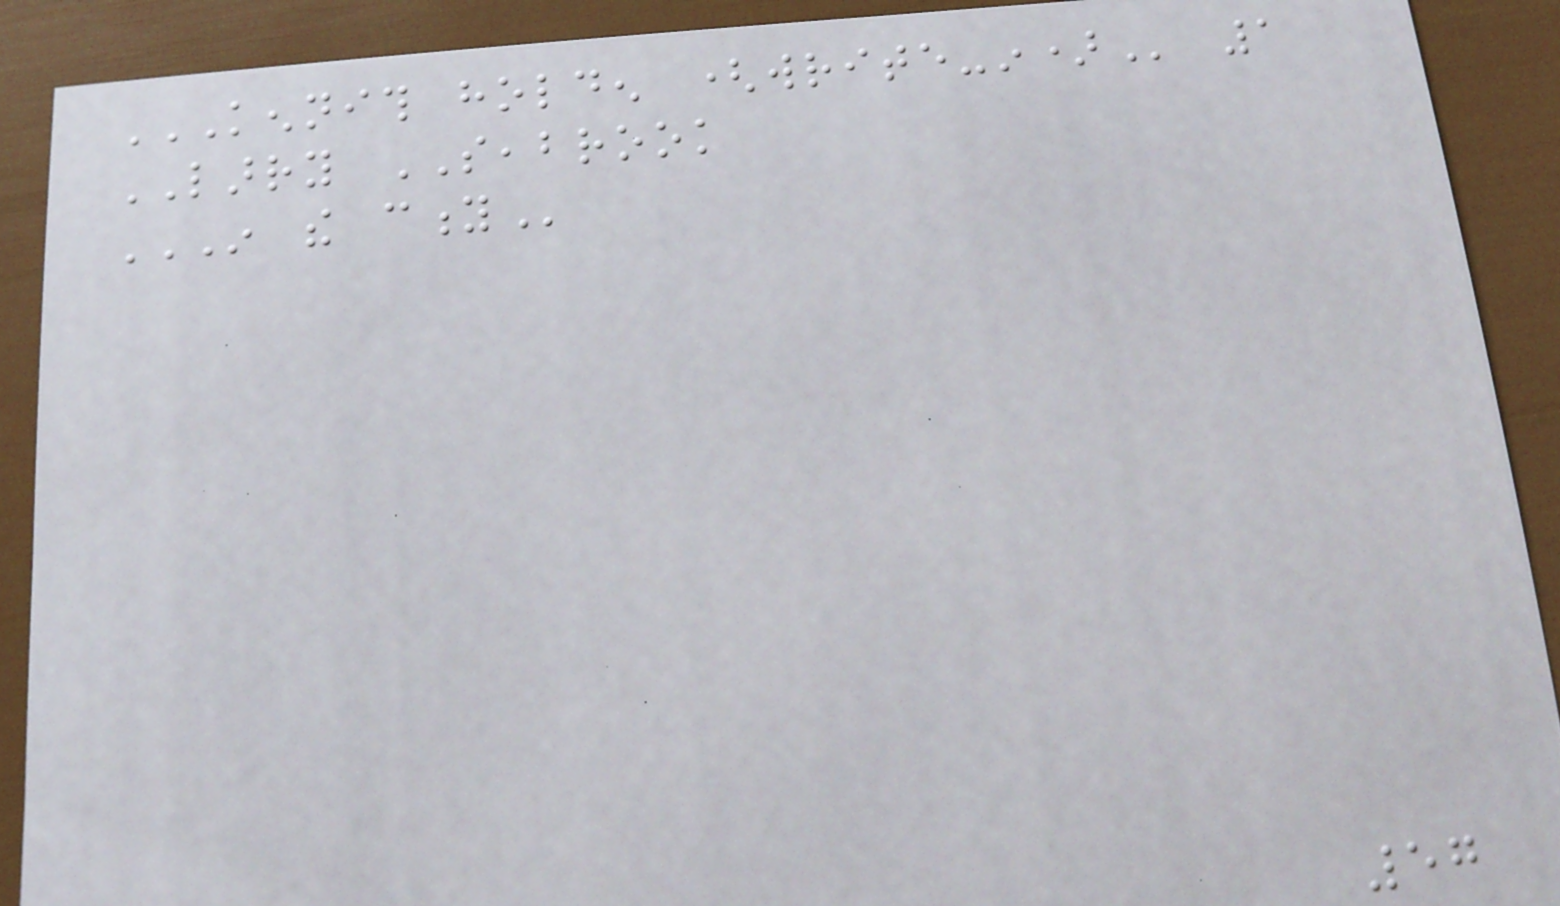KENNITH HOLDEN (WRITE-IN) 1
LARRY SEABROOK
IN THE CITY
57
